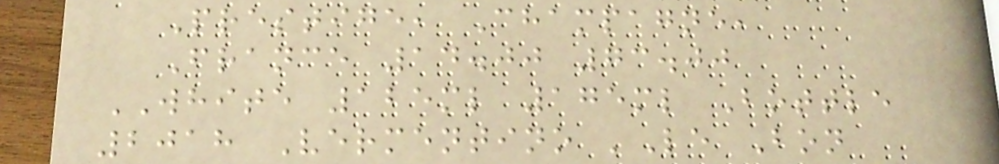Prestige, Champagne,
France 14.00 73.00
WHITE 125ml 175ml Bottle
2018 Vermentino 'Le Bon
